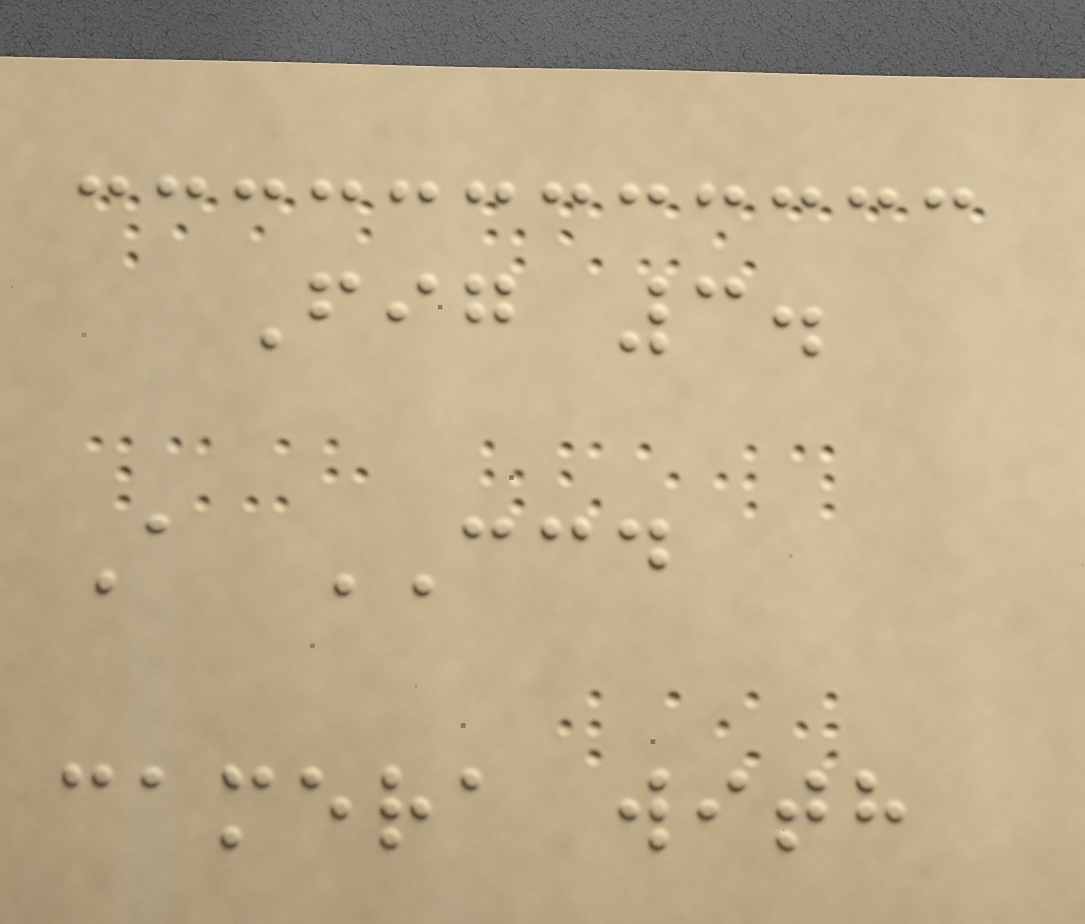Fig 3.
A CCD
camera with
